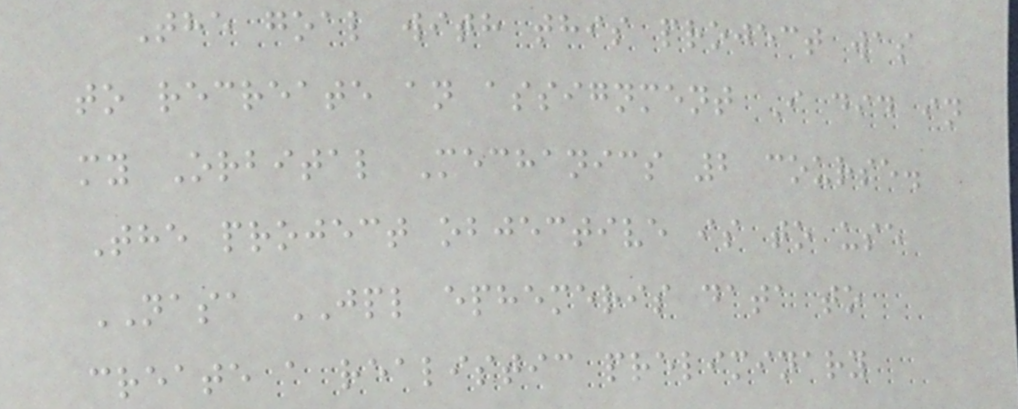The goal with this project was
to recreate an assignment I did in
my Orbital Mechanics 2 course.
The project objective is to use
NASA JPL ephemeris data to
create a realistic preliminary
